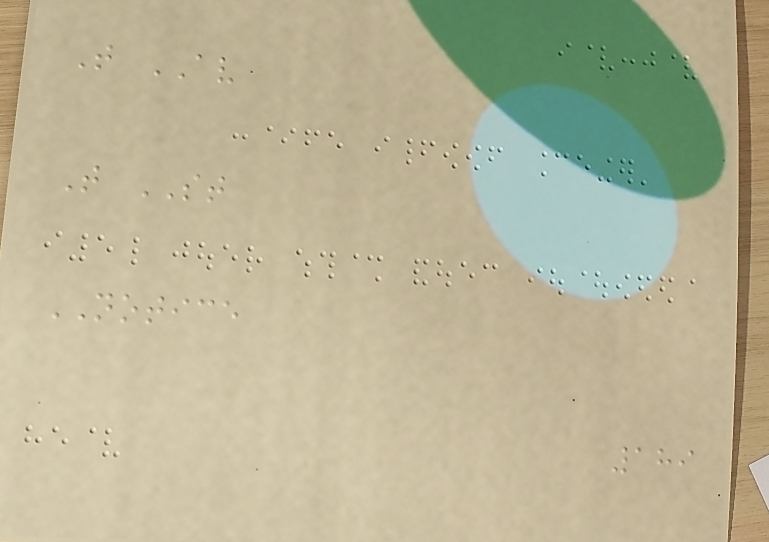T AV
T ST
NOTICE
189
